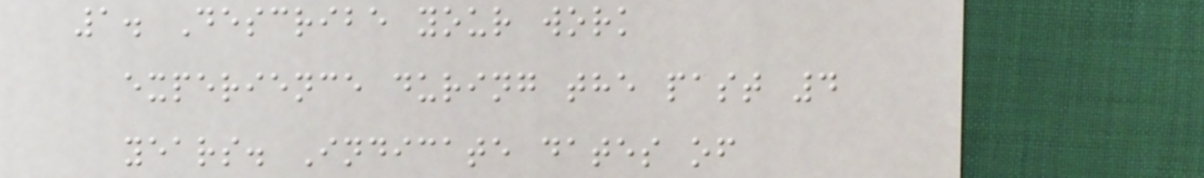1. Describe your work
experience during the past 4
years. Indicate dates of
